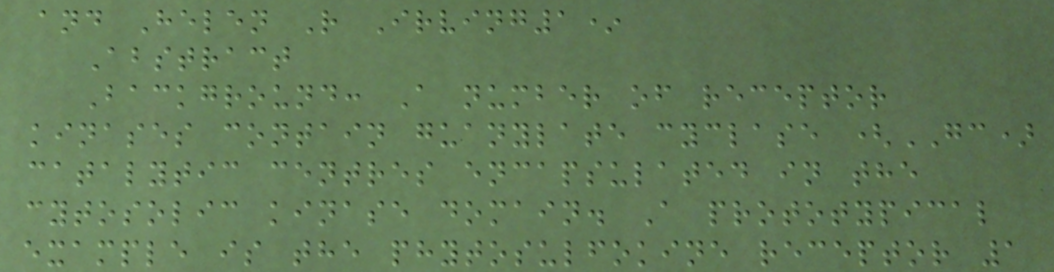and Helen R Irving1*
Abstract
Background: A number of receptor
kinases contain guanylate cyclase (GC)
catalytic centres encapsulated in the
cytosolic kinase domain. A prototypical
example is the phytosulfokine receptor 1
